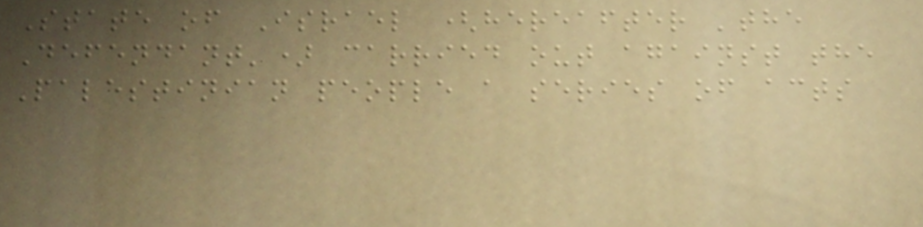State of Israel (hereafter 'the
Defendant') carried out against the
Palestinian people a series of acts
